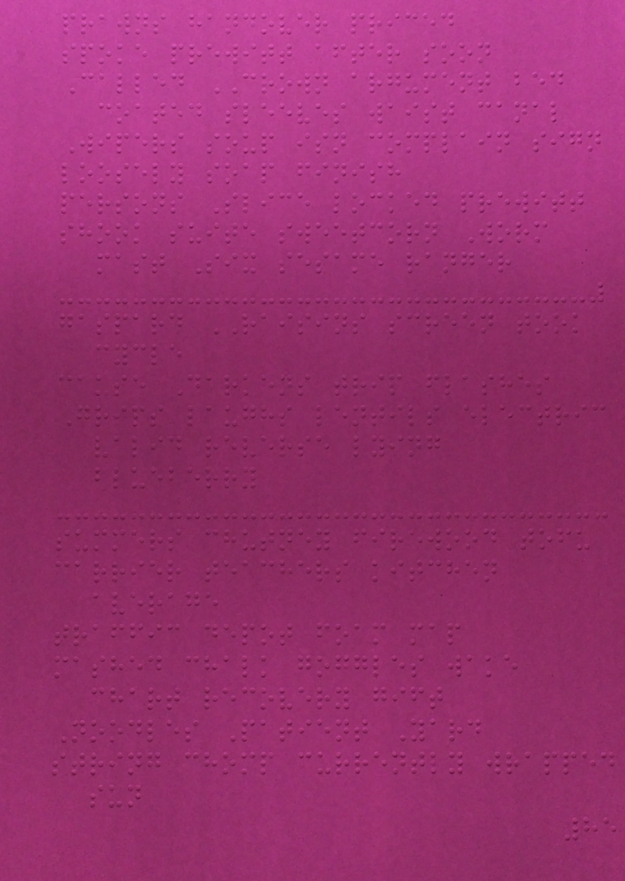prawns handover priced
spoke prewitt after soon
Called CROWN argument bed
coated sleeves waist canal
Wipers soup isn complain sign
loosely soap finish
persons Slice locked prewitt
shook suite sweetcorn Worm
mast Six sesame ranger
gaspard RAISINS screen took
cycle
cause Darkens trip flashes
Grips laughs lentils electric
valid reverse lying
blueberry
summers chutney firewood tofu
carrier teachers kitchen
average
traffic depot foam map
mashed chalk goggles wake
chart recovery gift
Noodles Patient Yard
string chomp currently wrapped
sun
85
